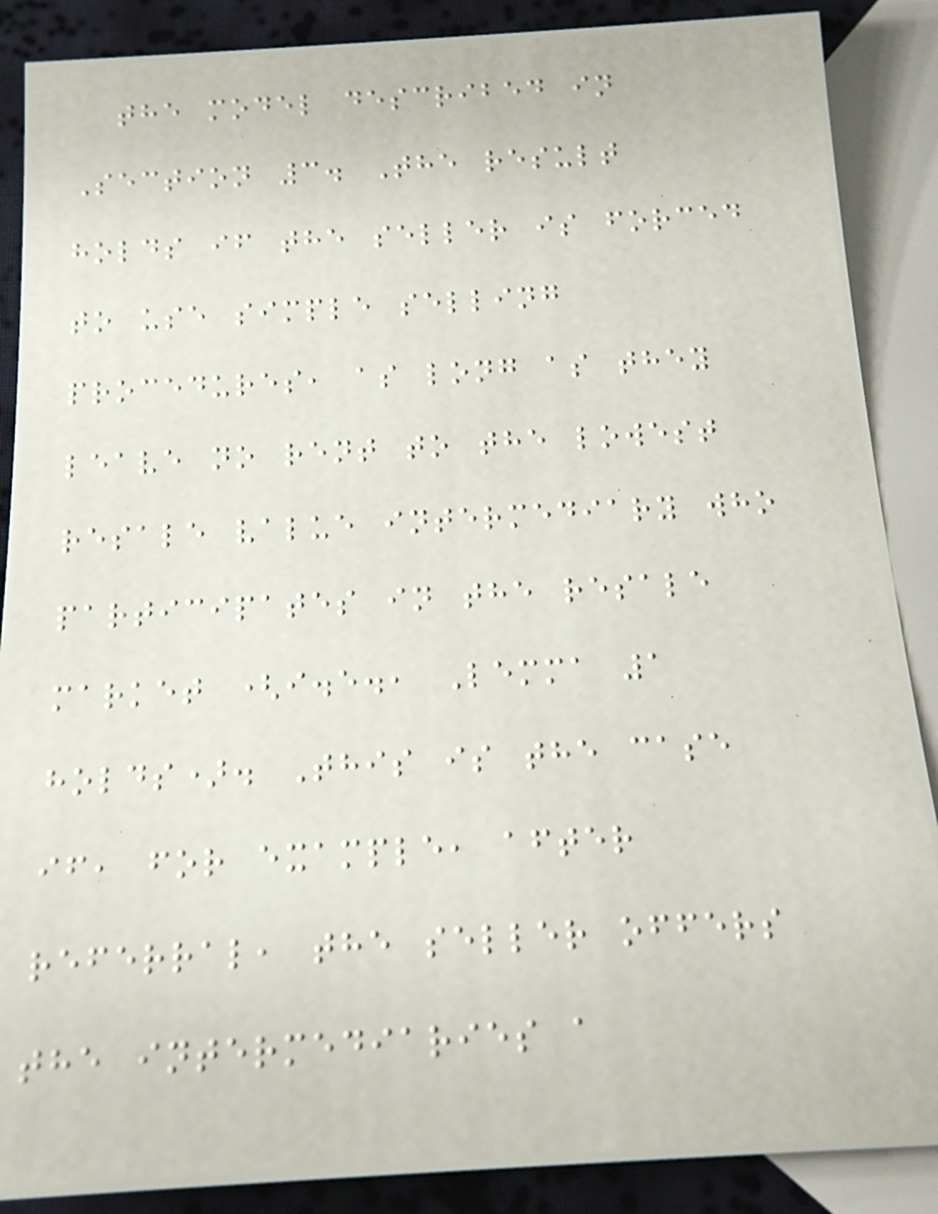the model described in
Section 3. The result
holds if the seller is forced
to use simple selling
procedures, as long as they
leave no rent to the lowest
resale value intermediary who
participates in the resale
market (i.e., Lemma 1
holds). This is the case
if, for example, after
referral, the seller offers
the intermediaries a
